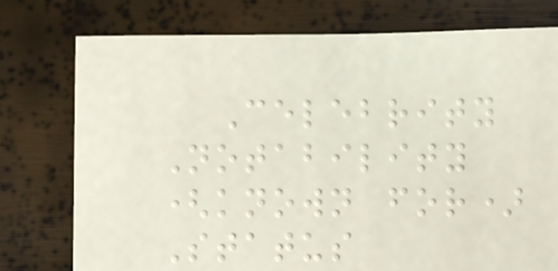Celebrity
Notability
(known for)
Status
